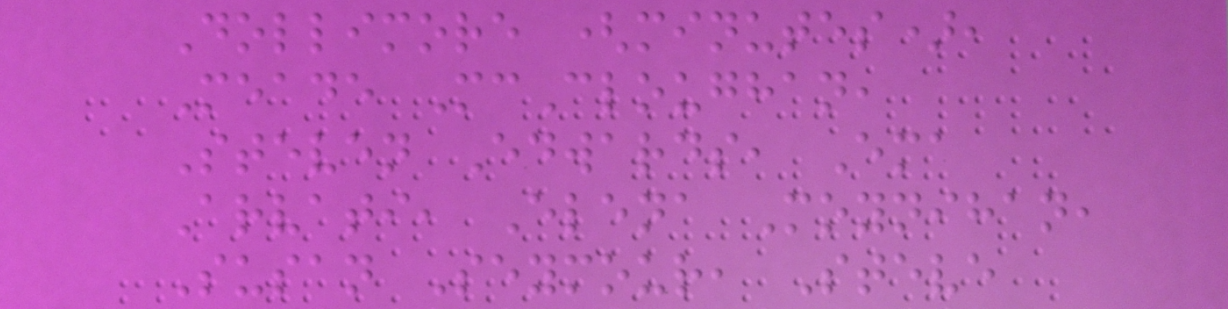Dollimore (minutes),
Meade McCloughan,
Steven Edwards, Ema
Arvati, Elena Moynihan,
Susan Seymour, Steve
